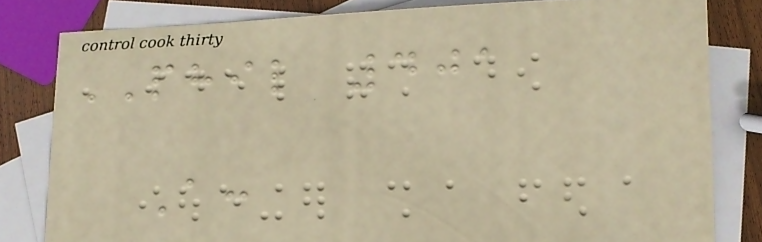PHIL 401
A:
